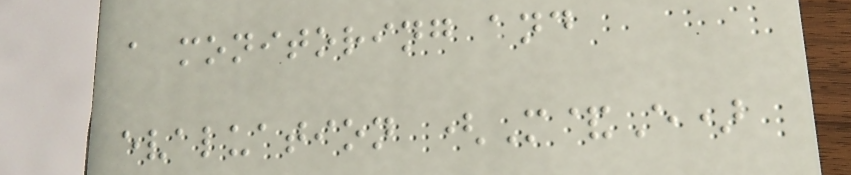a monitoring and
evaluation (M&E)
